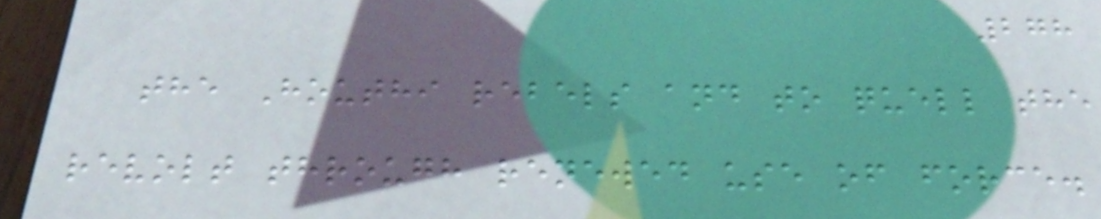278
the Houthi rebels and to quell the
revolt through renewed use of force.
